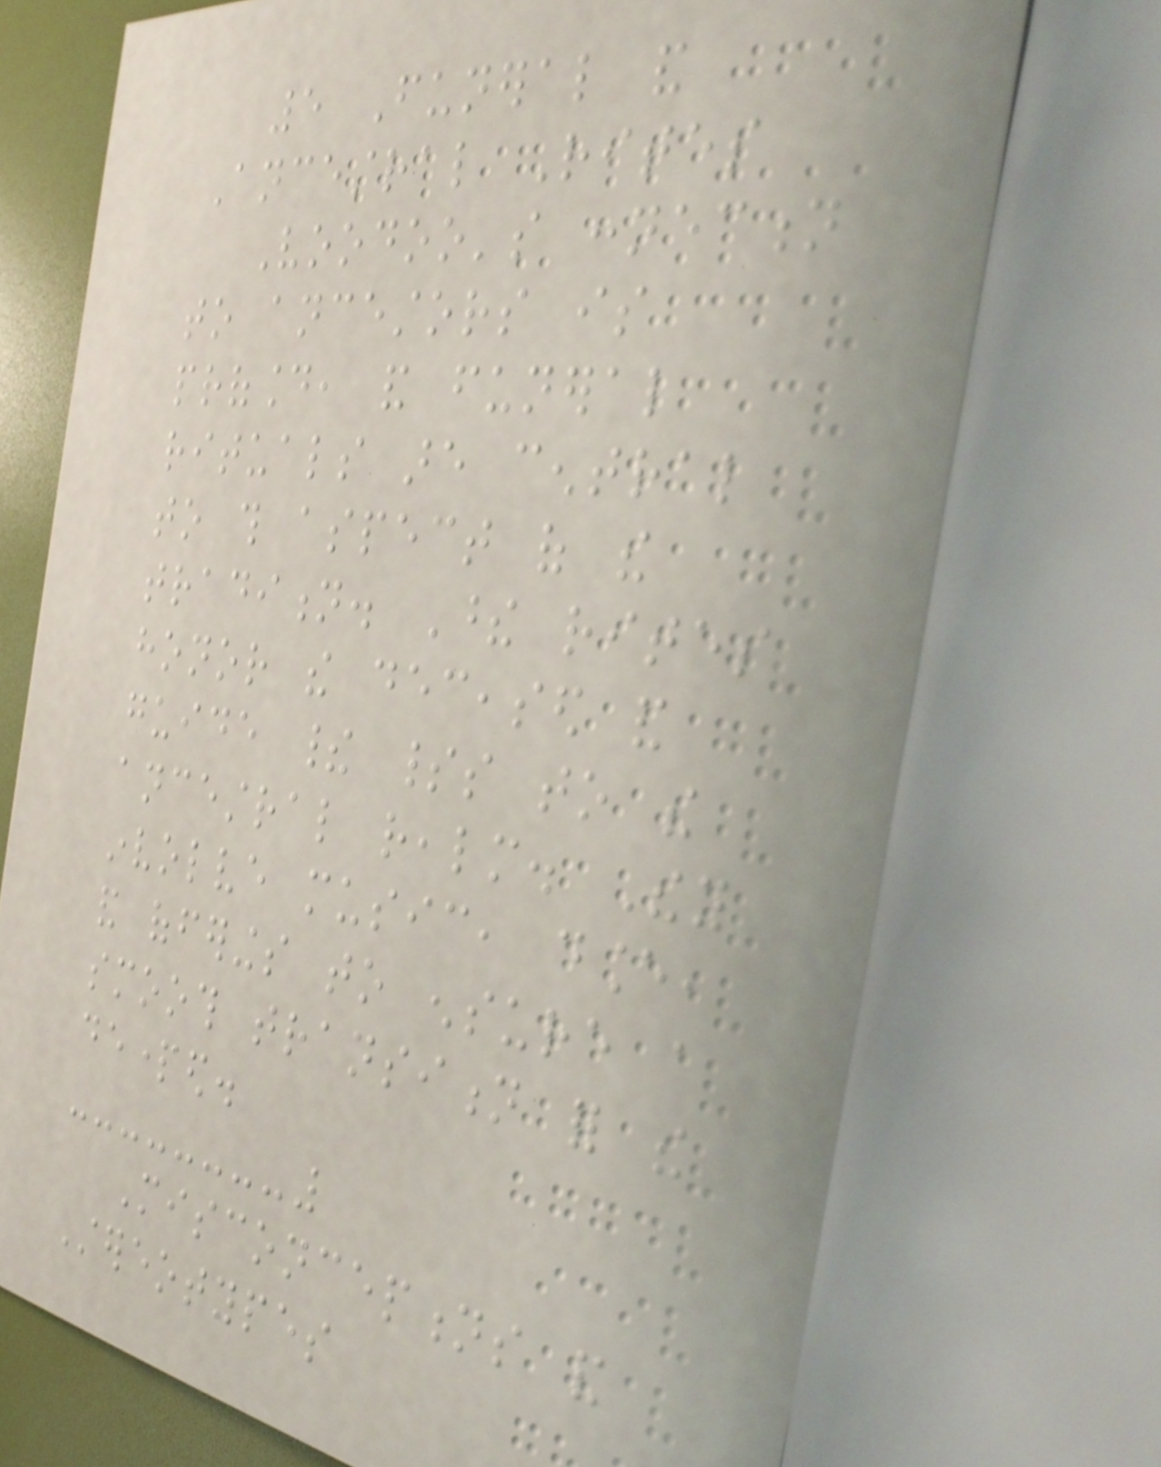5 Funeral and
Ancestral Rites
Voodoo's connection
to ancestors is
profound, and funeral
rituals are central
to this aspect of the
tradition. These rites
honor the deceased and
guide their spirits to the
ancestral realm. They
involve music, dance,
and offerings to ensure a
smooth transition for the
departed.
Misconceptions and
Stereotypes
